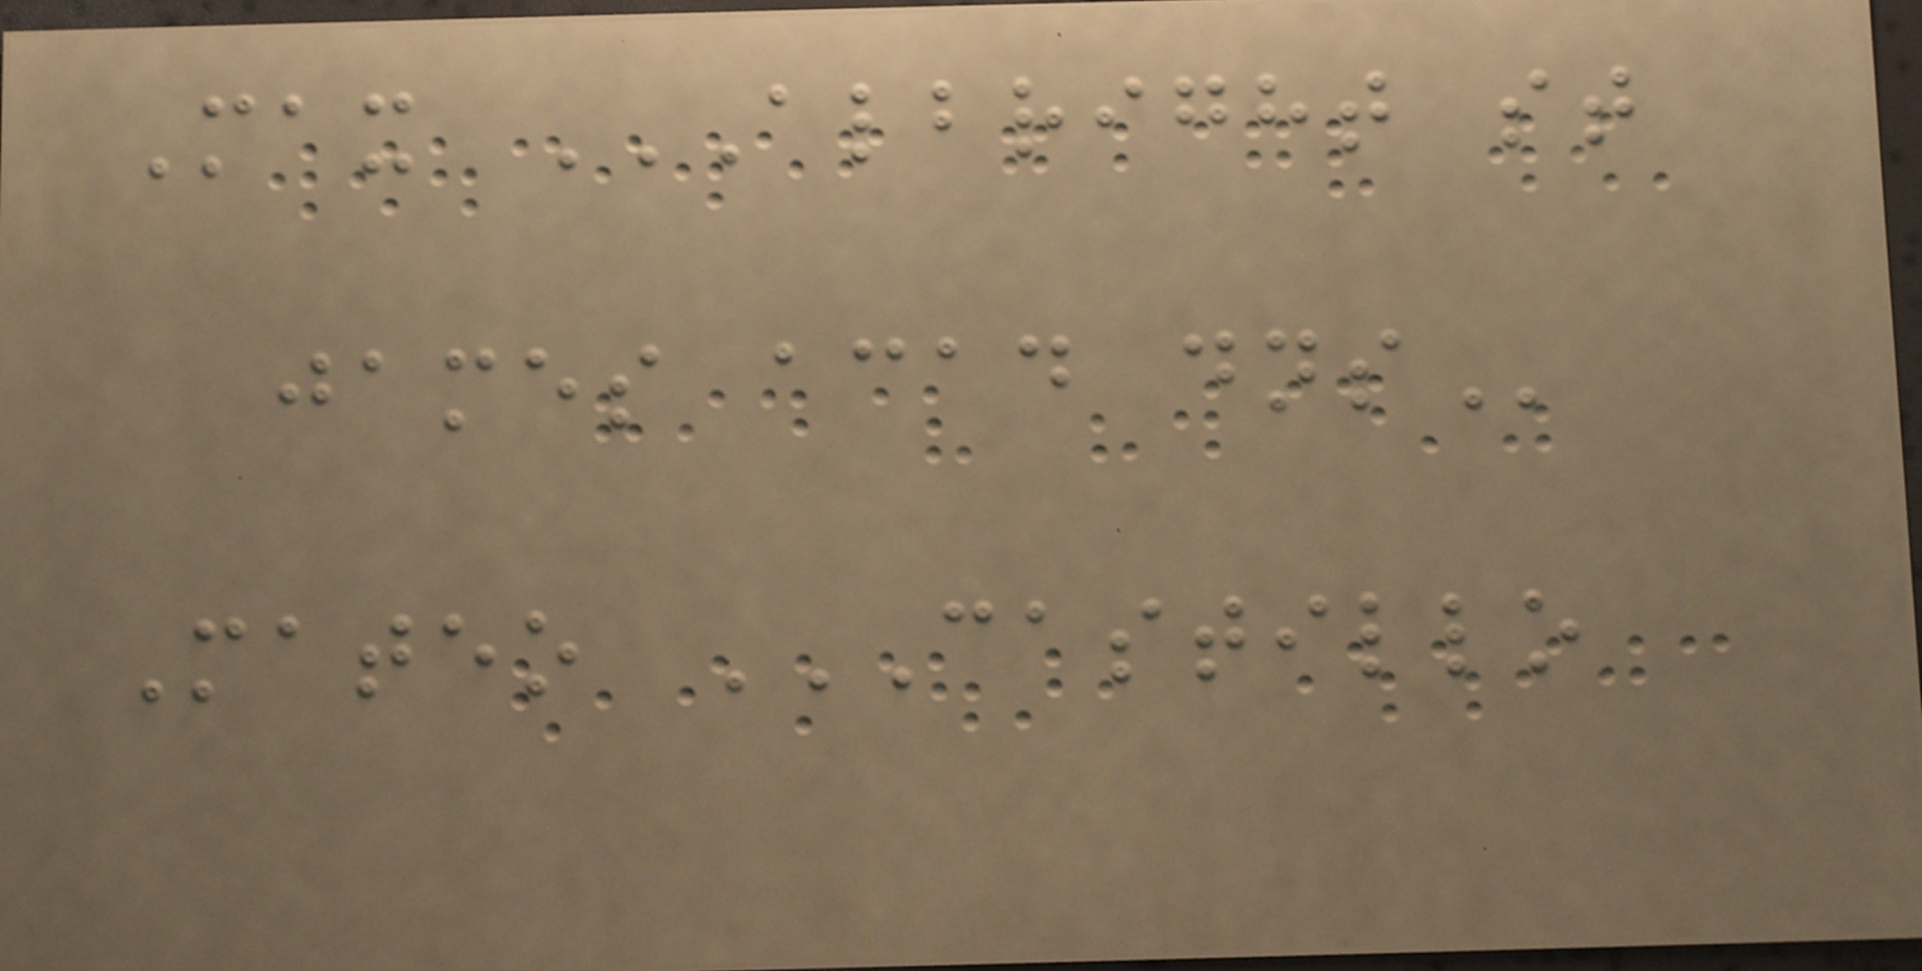Max ALBRIGHT ST
JAMES ACAD DNS
Mateo CASTILLO
